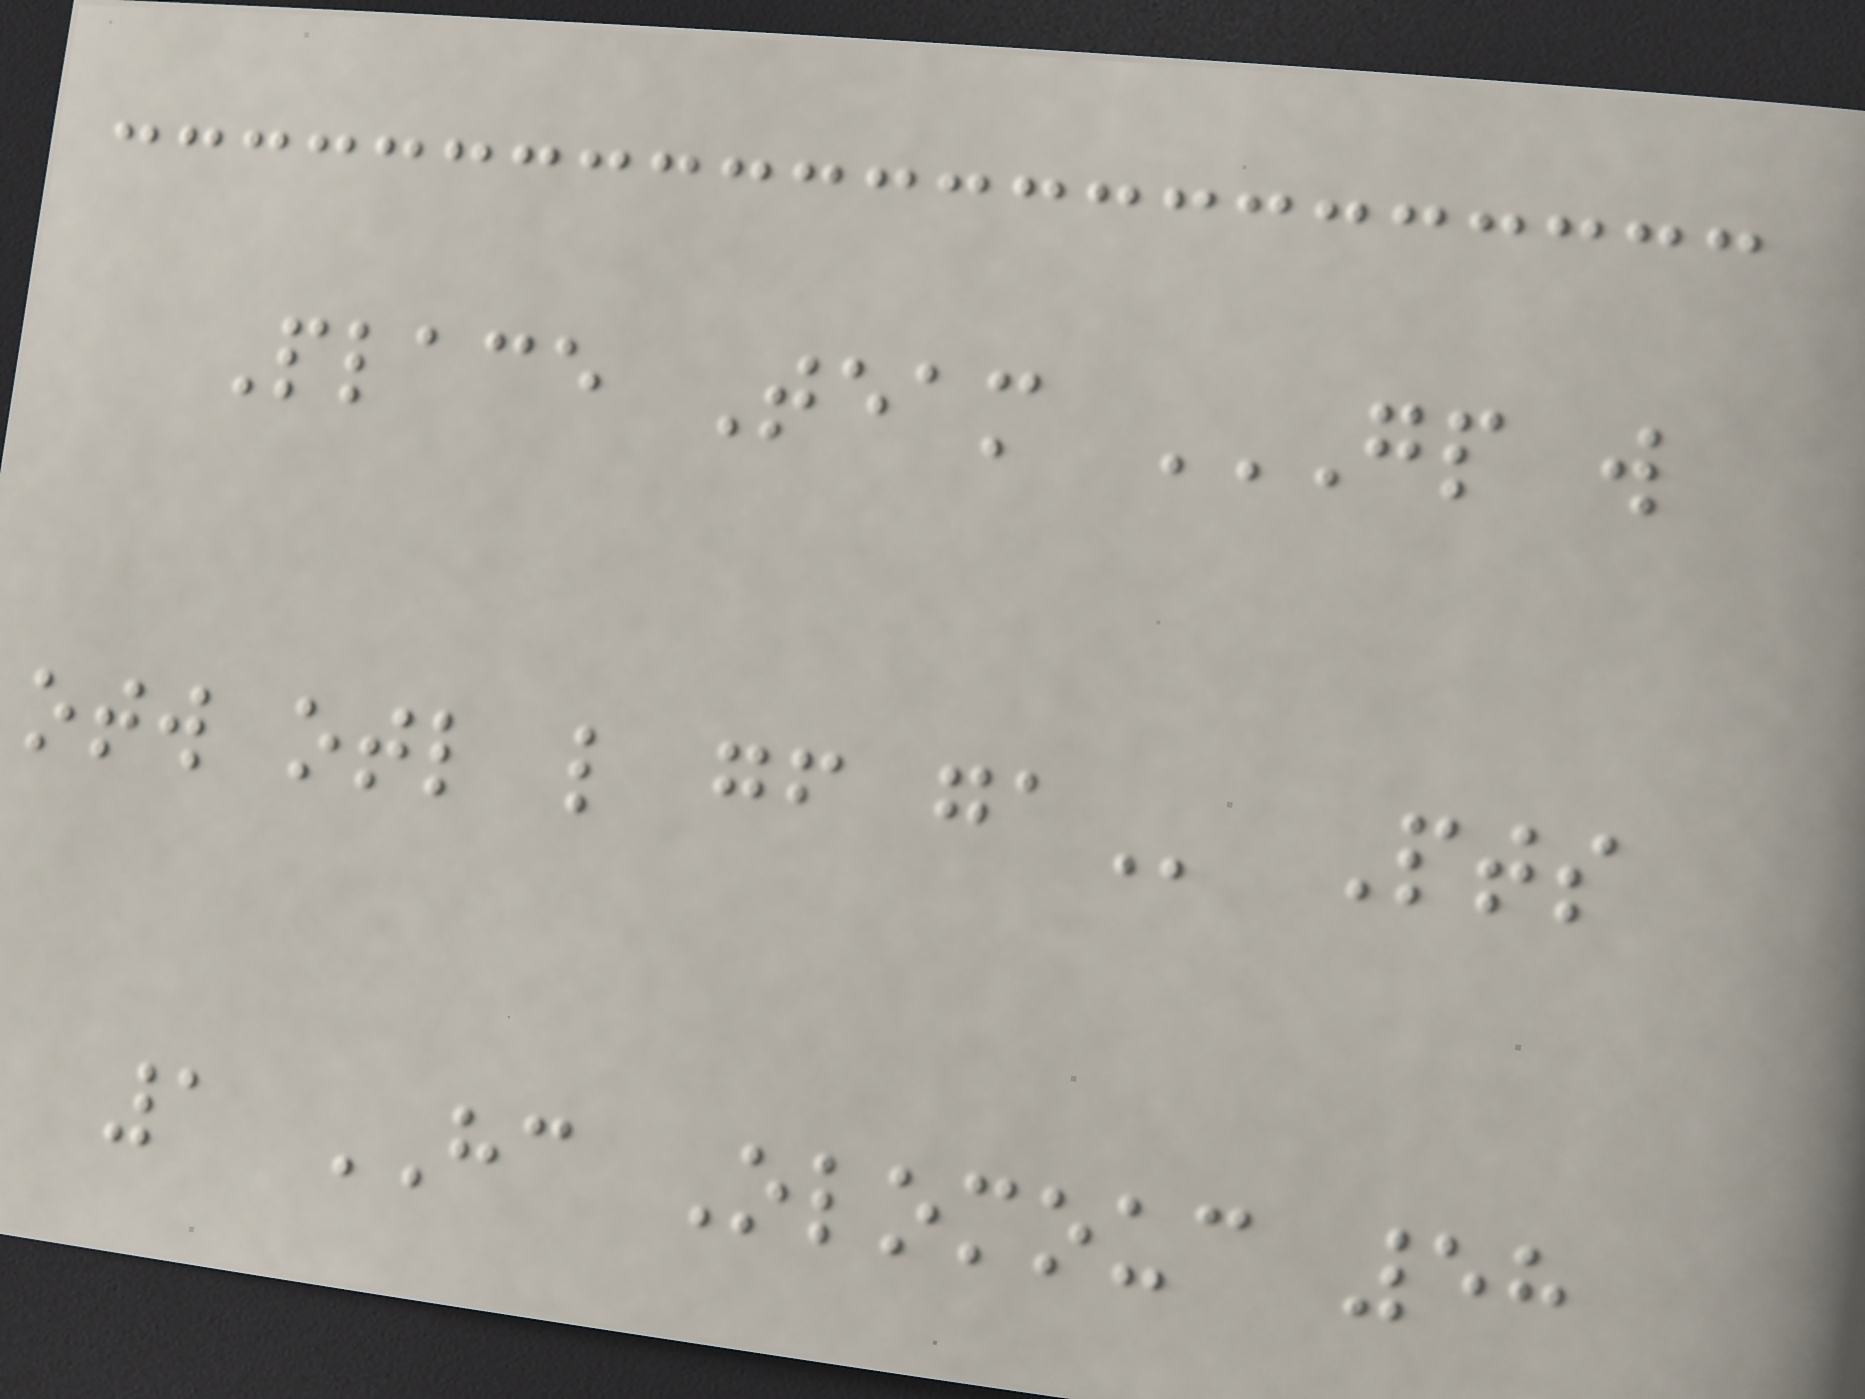Place Team GP W
OTW OTL L GF GA Pts
1 HC Olomouc 58
